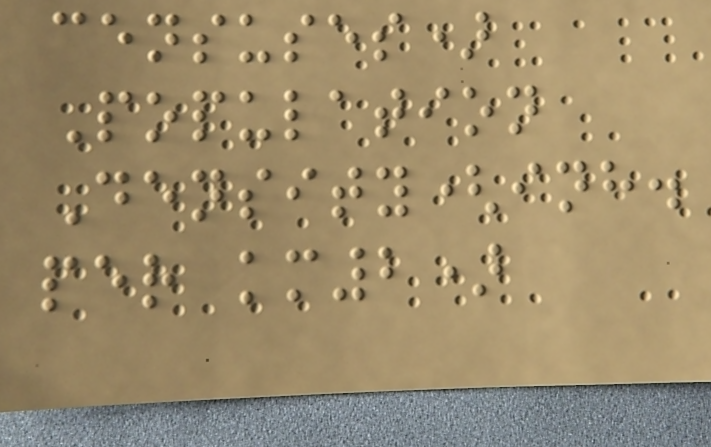censuses)
Population
Density(inh.
per km2)
